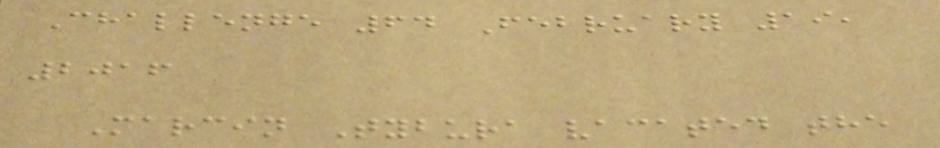Challenge 64 February 19,
2016
Marcin Tybura vacated the
